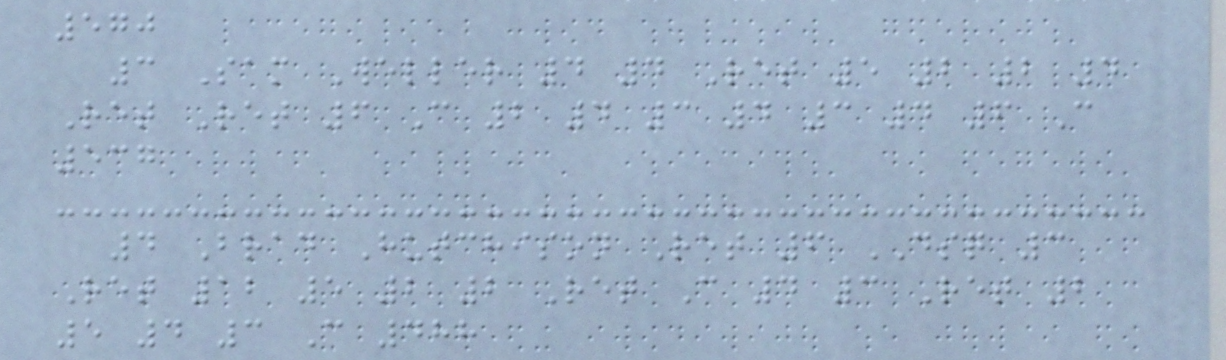570
3 Sam Weller 4 4 Ret 5 2 2 4
Ret Ret 6 C 2 4 3 4 3 4 6 C
537
4 Brad Hutchison Ret 6 DSQ 3
Ret 12 5 2 2 Ret C 4 3 Ret 2
5 4 3 C 488
